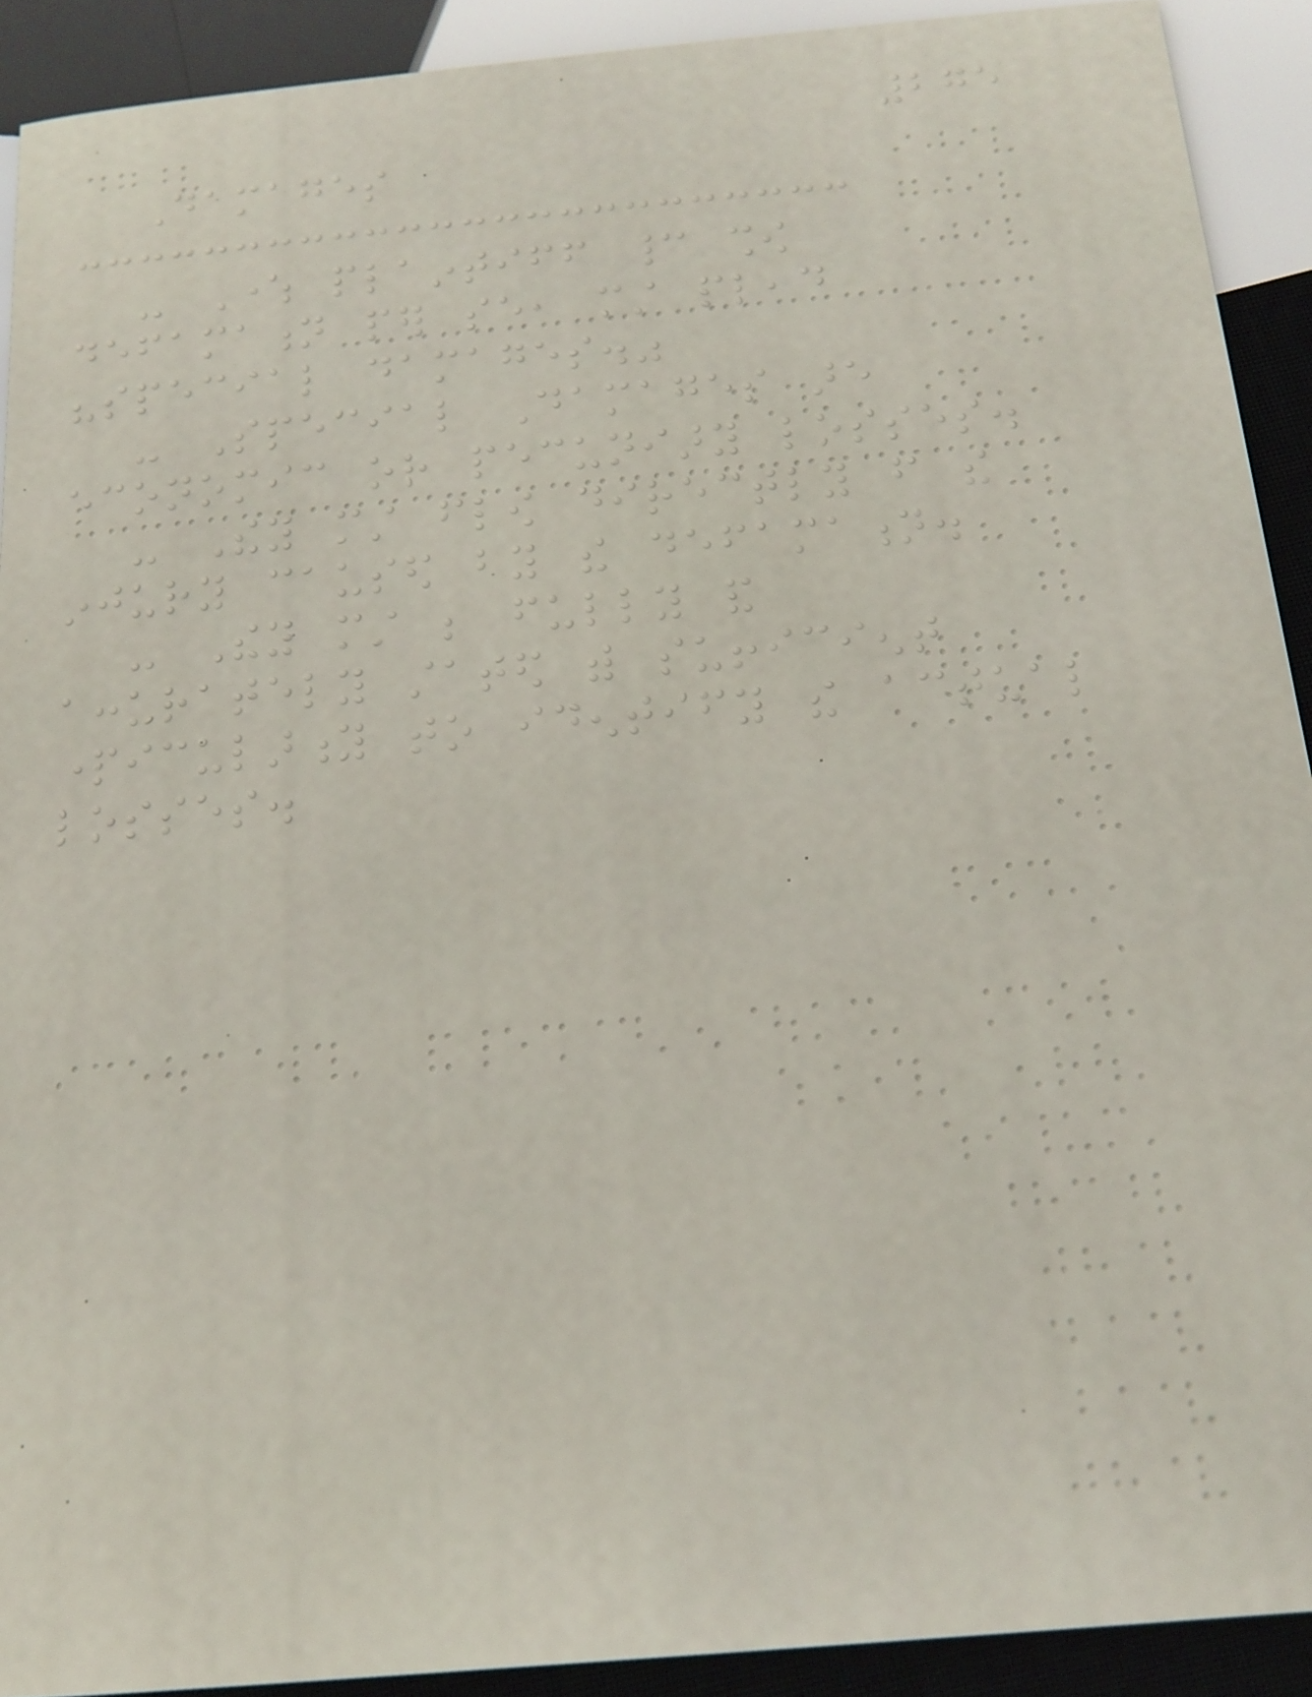275
Damages
- Where plaintiff cannot show
defamation per se, must plead
"special damages."
- Special Damages are
economic or pecuniary losses.
- They must flow directly from the
injury caused by the defamation.
- They must be fully and
accurately stated with sufficient
particularity to identify the actual
losses.
